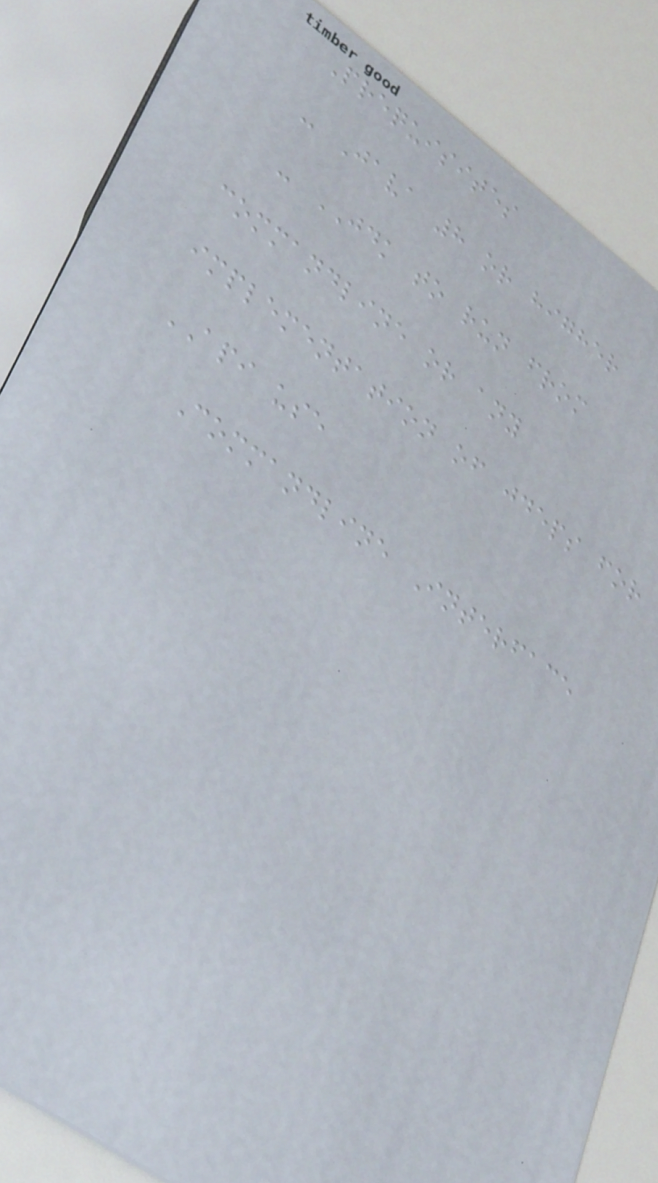Prequisites
- Java 8 or higher
- JDK to run from
commandline or any
implementation of jdeps for
API use
Commandline Interface
